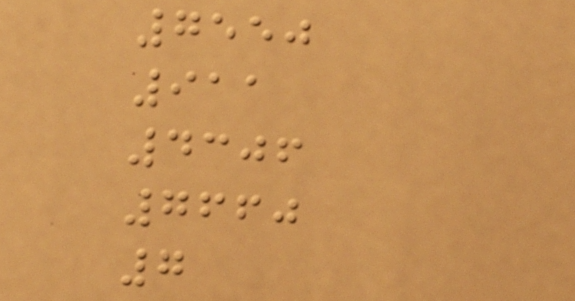7550
911
4306
7660
7
